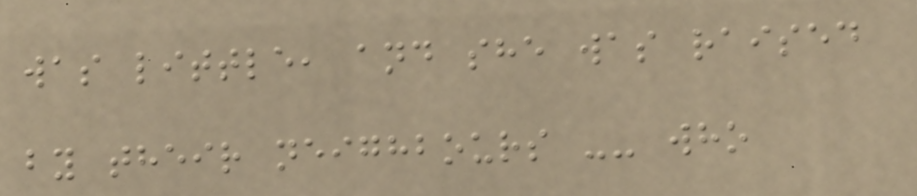was little, and she was raised
by their neighbours -- who
